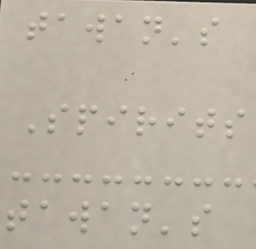tawan's
Spirits
tawan's
